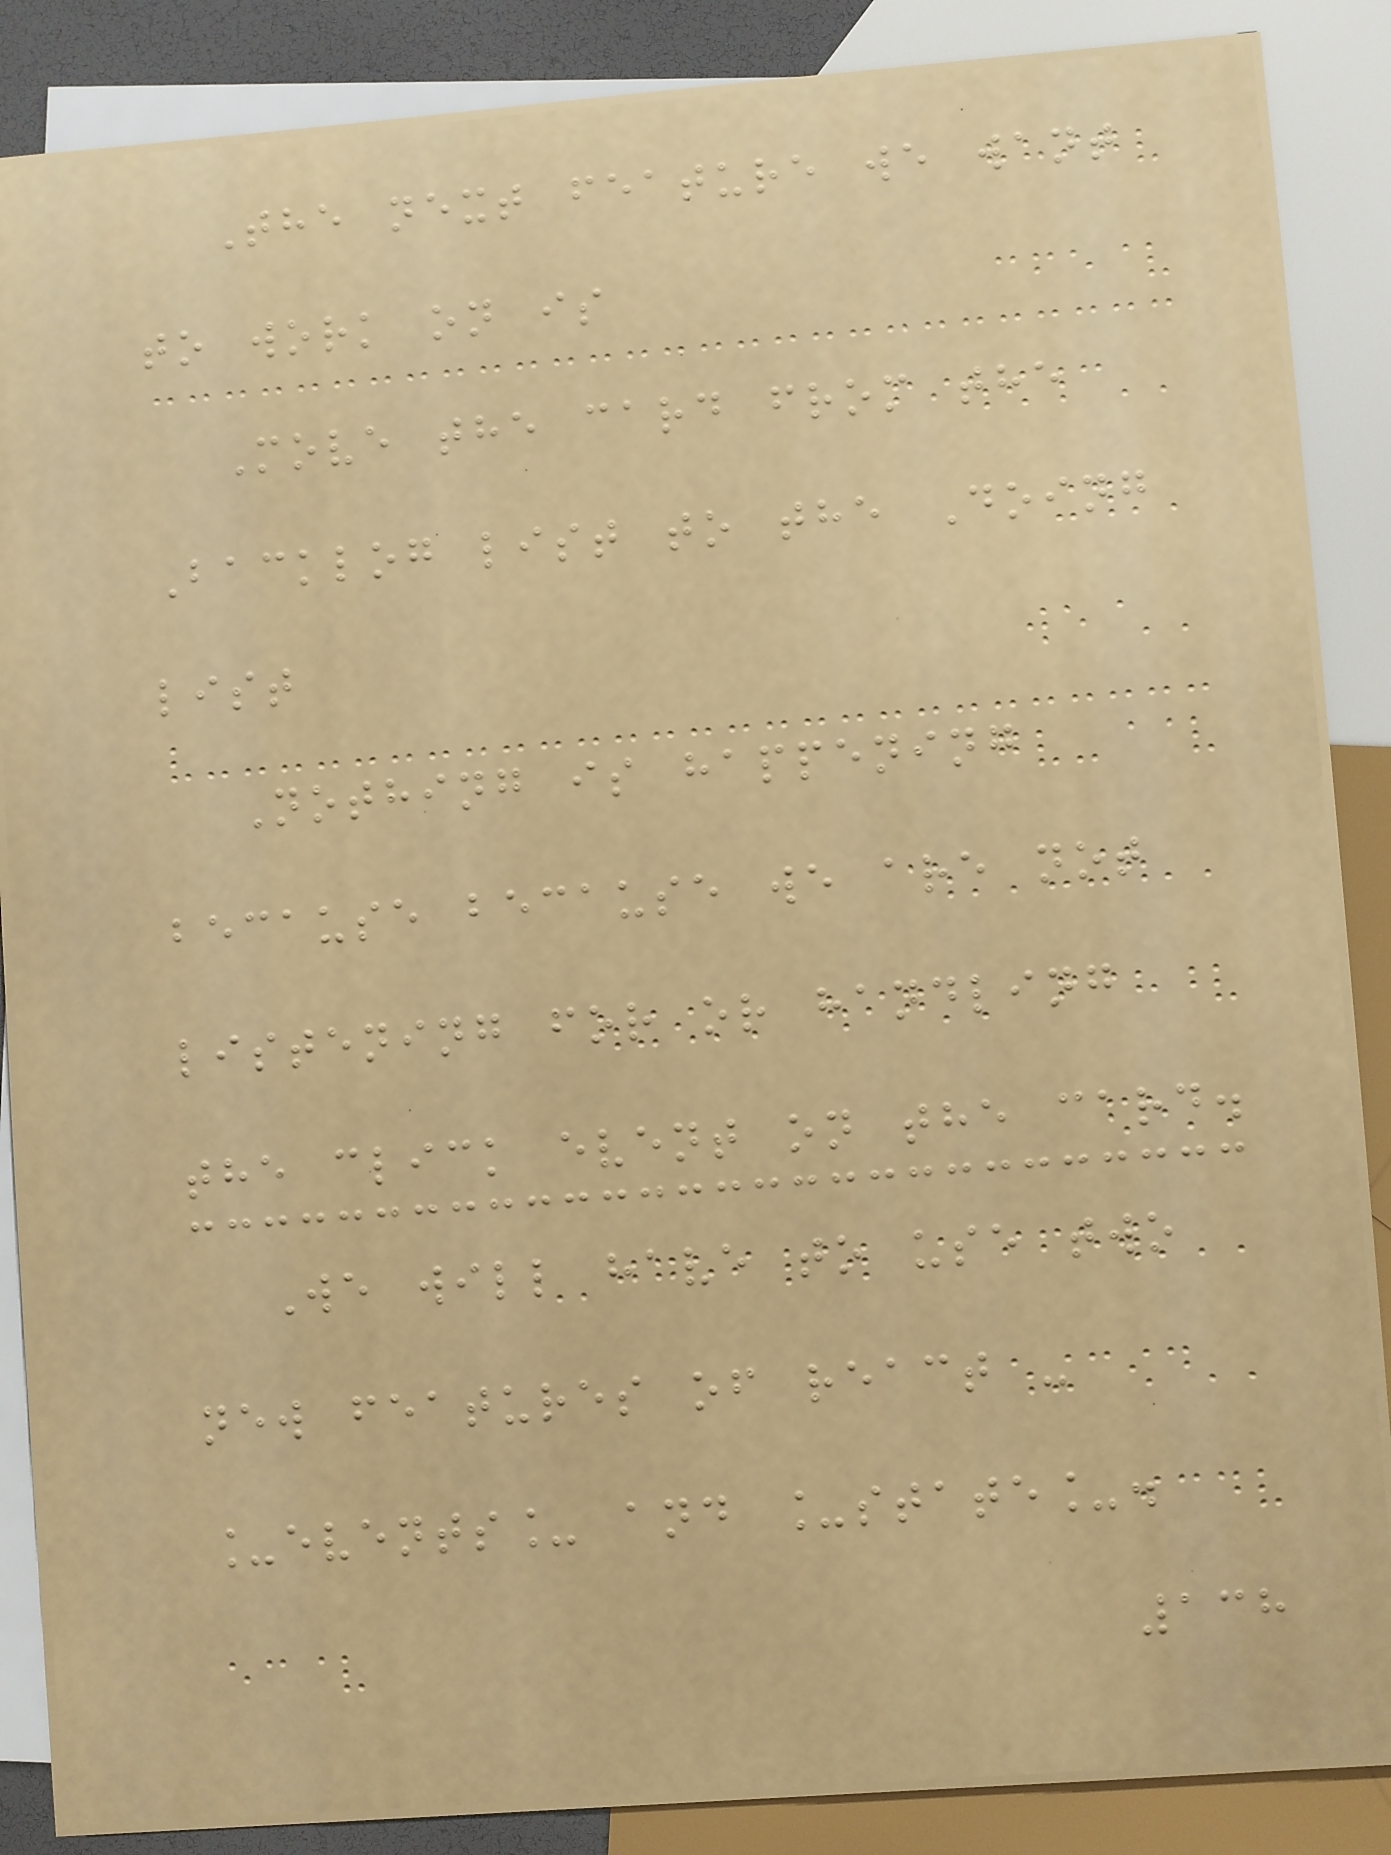The next feature we want
to work on is
Move the card from the
Backlog list to the Doing
list
Nothing is happening
because because we are not
listening for or handling
the click event on the card.
We will have to use two
new features of react -
_events_ and _state_.
138
